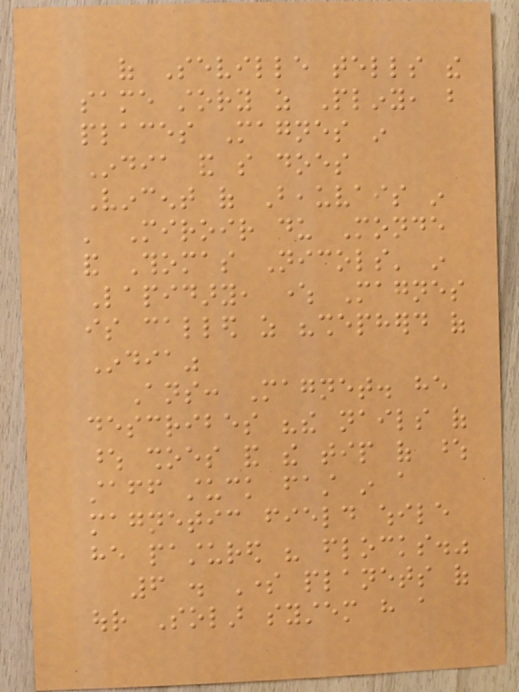of Seville tells the
same story as Pliny, but
places Magnes in
India and so does
Vincent of Beauvais in
' Miroir du Monde
and Thomas Nicols' in
Lapidary, where Magnes
is called as "shepherd of
India"
Ans: Magnet. he
describes "the nails of
whose shoes and the tip of whose
staff stuck fast in a
magnetic field while
he pastured his flocks."
6 . Some planets of
our Solar system have a
